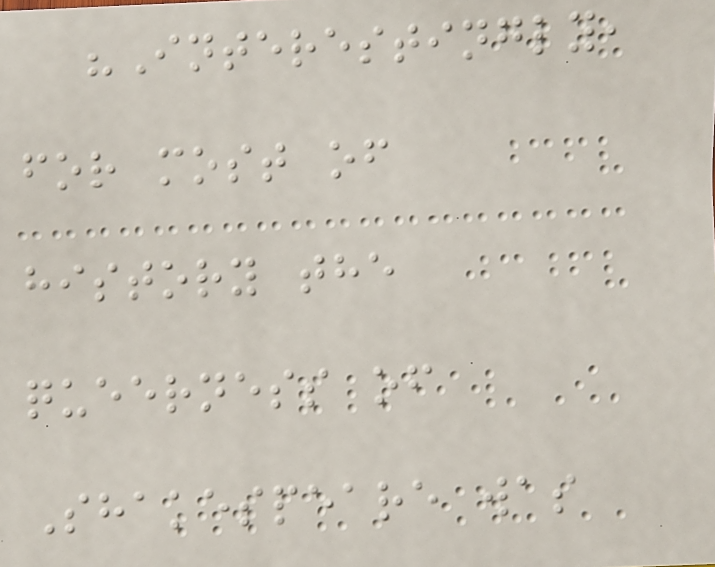"Interestingly,
for most of
history the
queerness of
Shakespeare was
